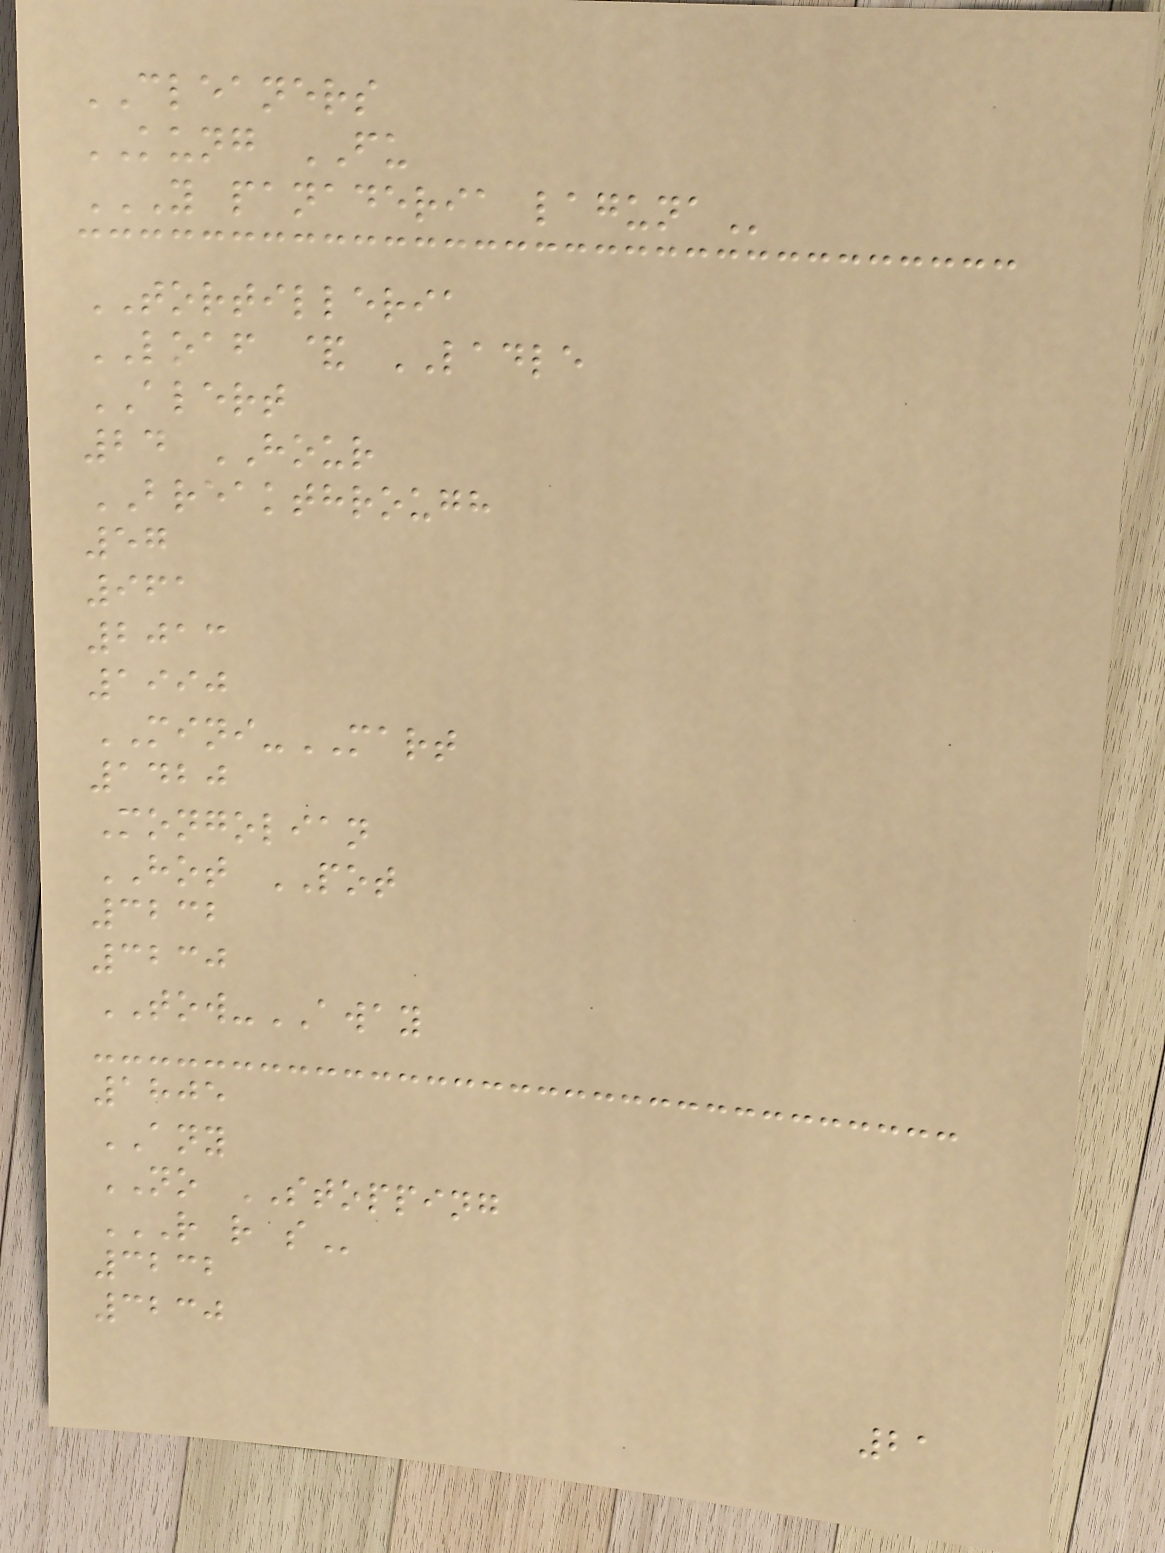CLEANERS
KUNG FU
Y PANADERIA LAGUNA
TORTILLERIA
LOAF & LADLE
ALERT
24 HOUR
BREAKTHROUGH
57
961
2013
1990
MINI-MART
1420
Mongolian
HOT POT
3232
3230
TOW-AWAY
1805
ANY
NO STOPPING
R R S
3232
3230
21
